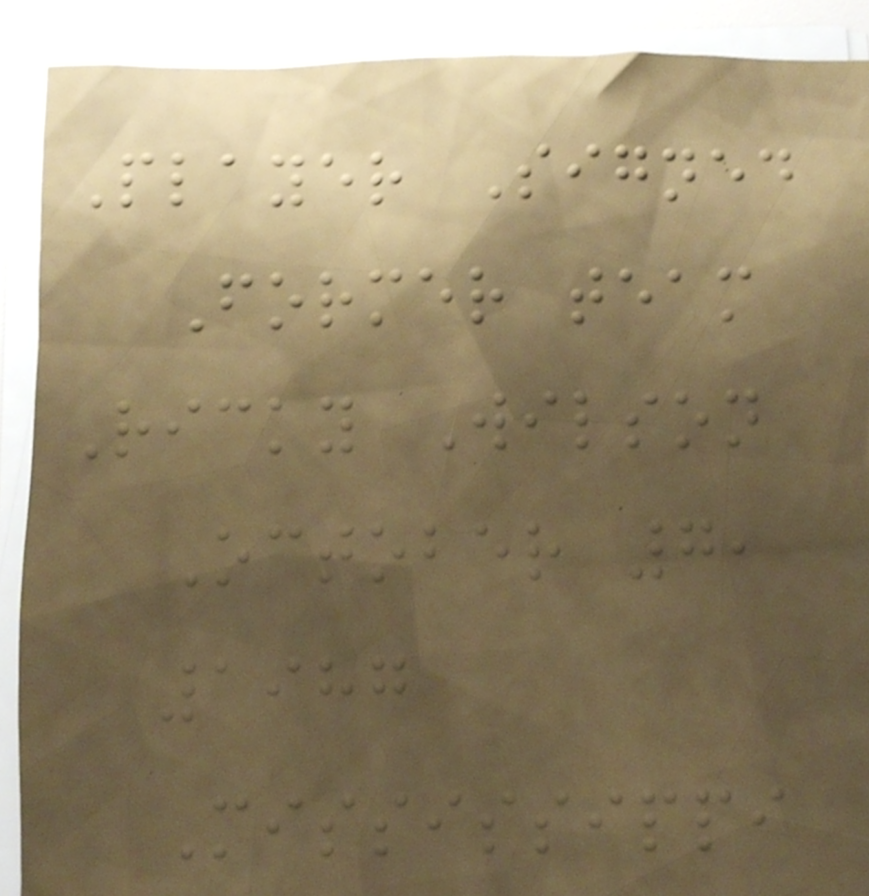Player Signed
Former team
Ricky Wilson
October 7,
1987
Mississippi
